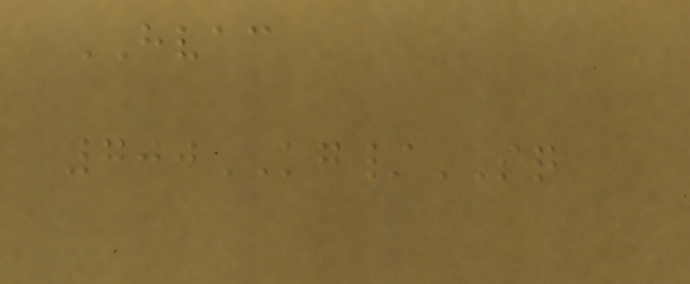HVAC
700KG/SQ
